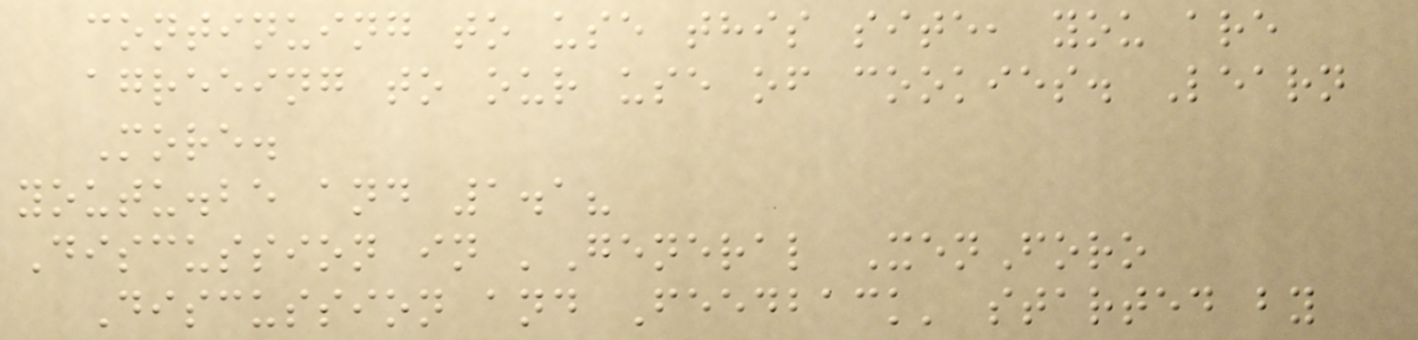continuing to use this site, you are
agreeing to our use of cookies. Learn
More.
youtu.be and 1.1?
Discussion in 'General XenForo
Discussion and Feedback' started by
